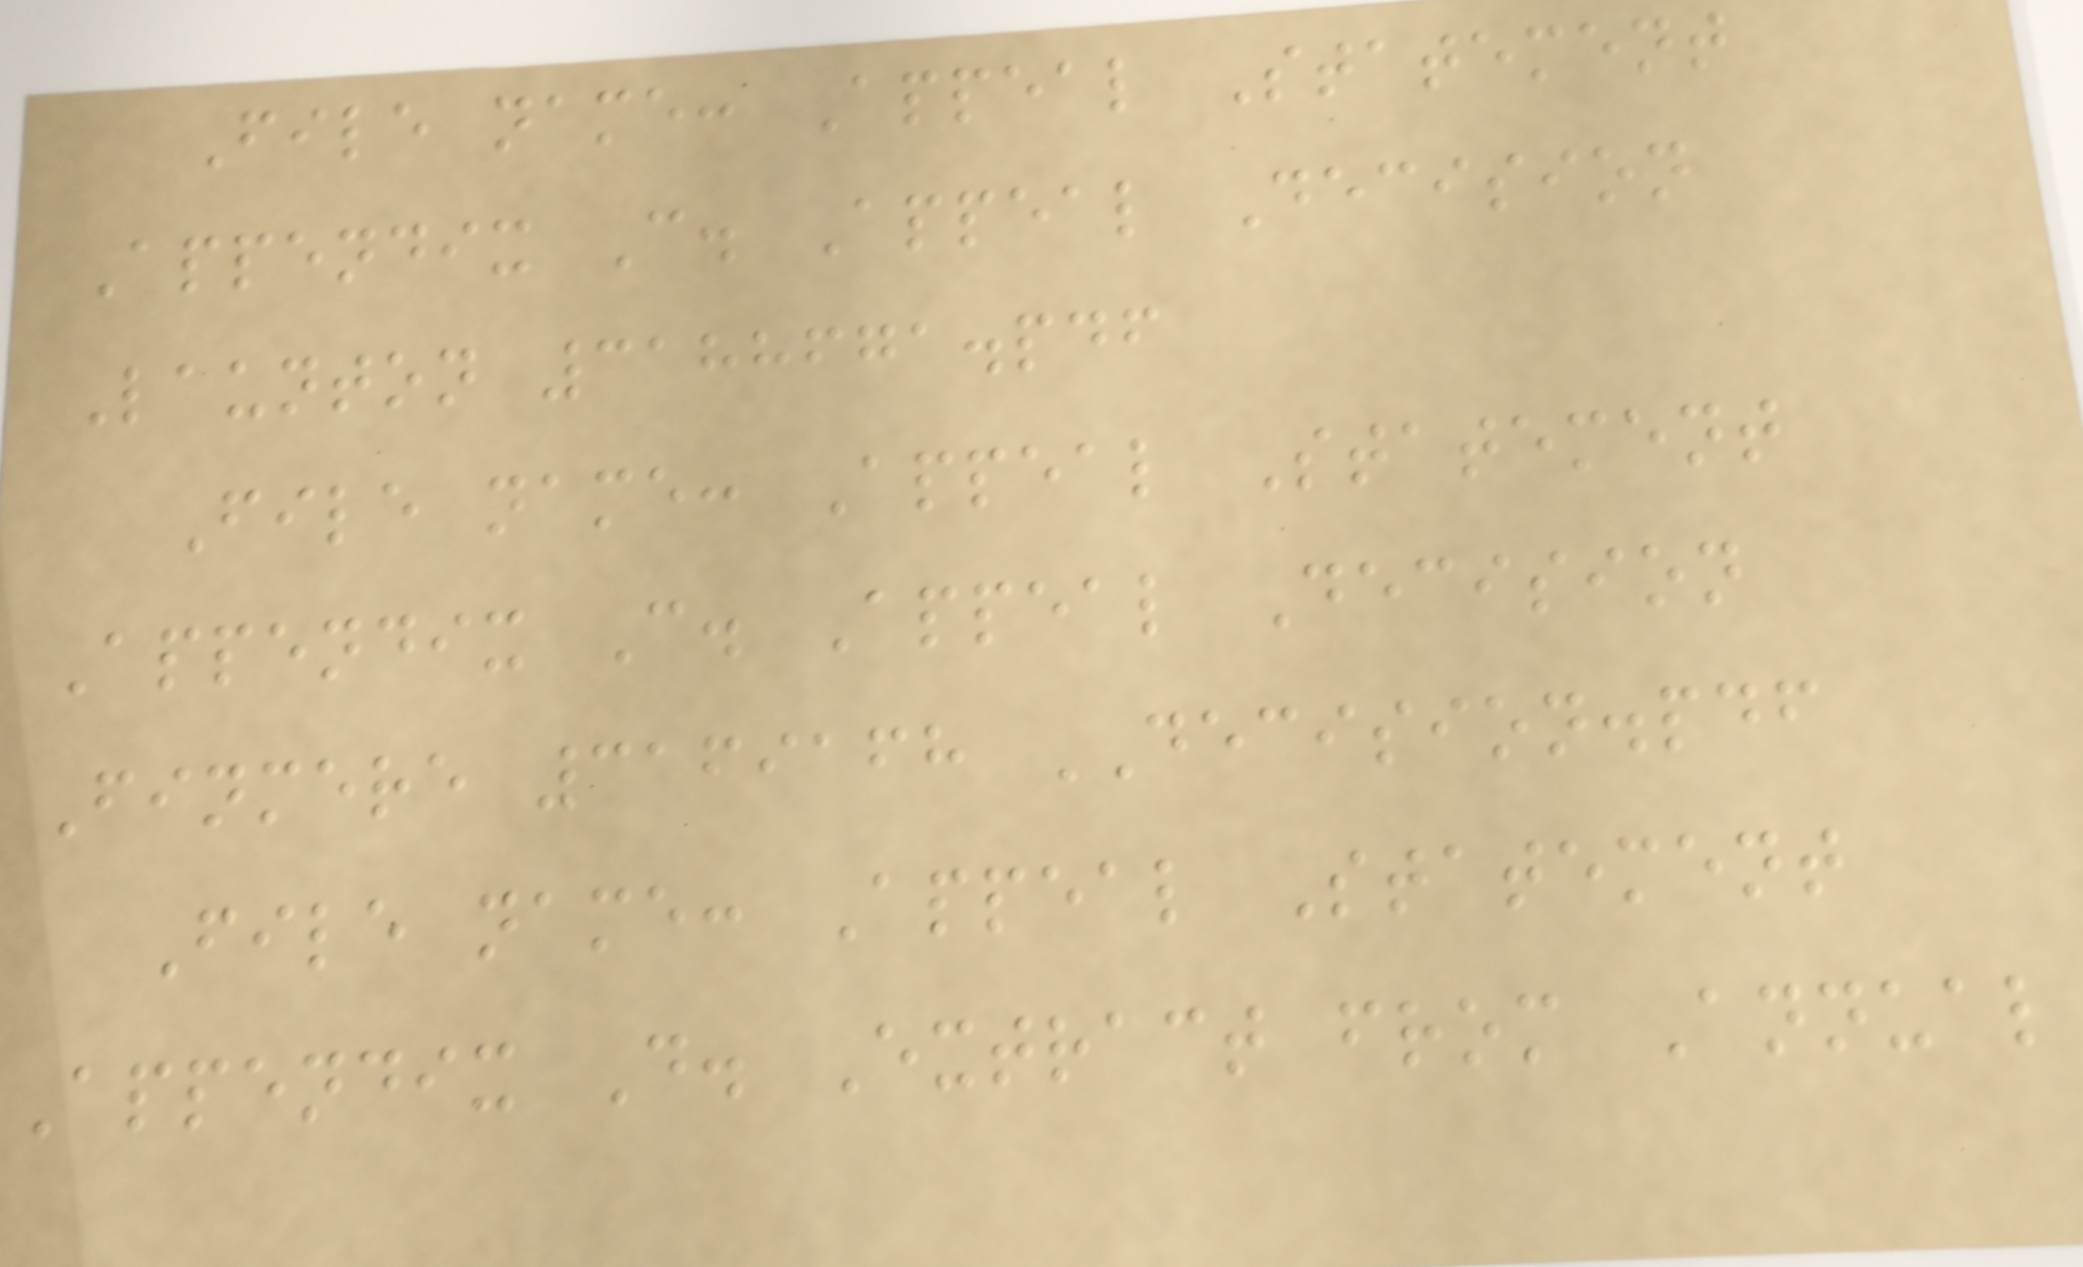File name: Appeal Statement
Appendix C. Appeal Decision
Launton 3188671.pdf
File name: Appeal Statement
Appendix C. Appeal Decision
Finmere 3169168 DECISION.pdf
File name: Appeal Statement
Appendix D. Extract from Annual
